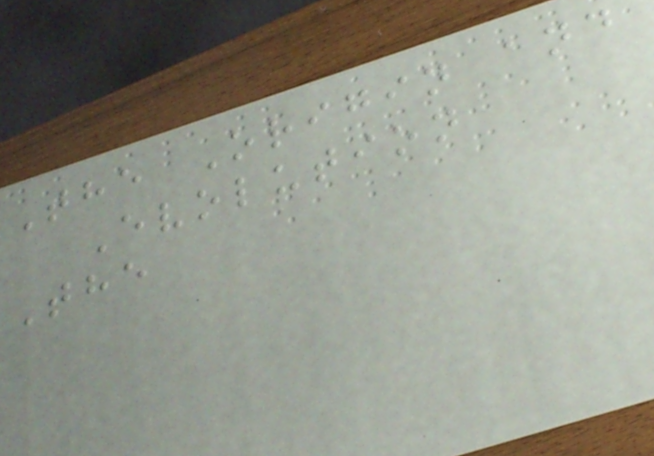The Origin and
Evolution
The
